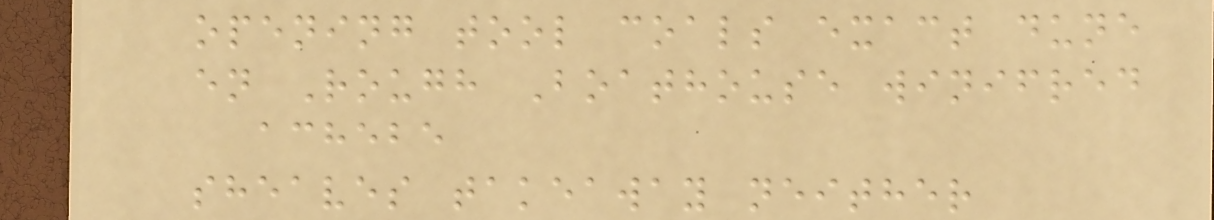opening tool coals exact dune
en Rough Boathouse winifred
achebe
sheaves takeaway neither
